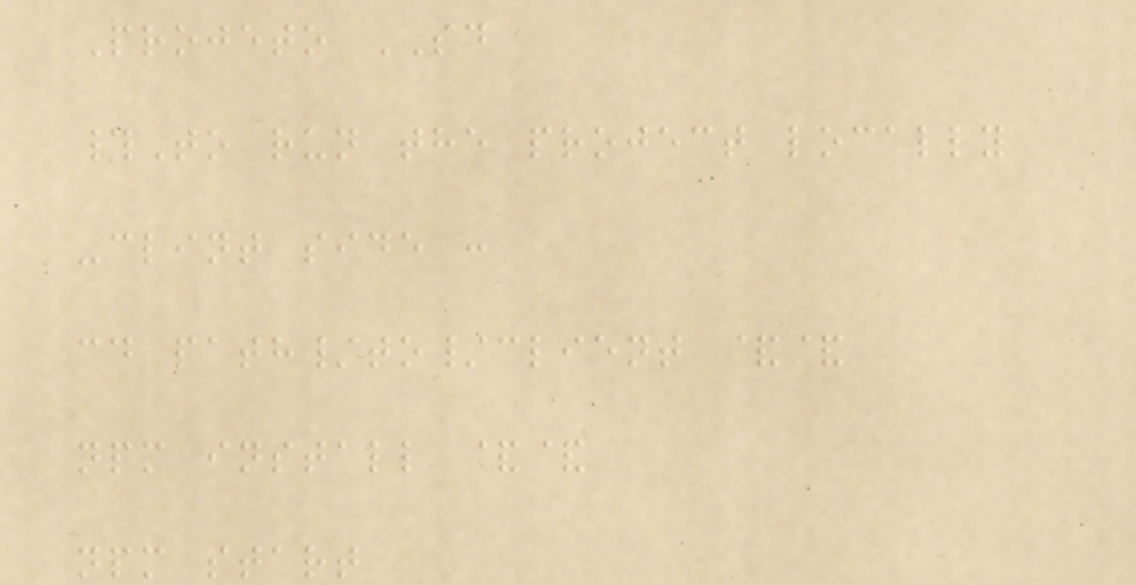Projeto SD
#To run the project locally
-clint side :
cd path/to/client &&
npm install &&
npm start
